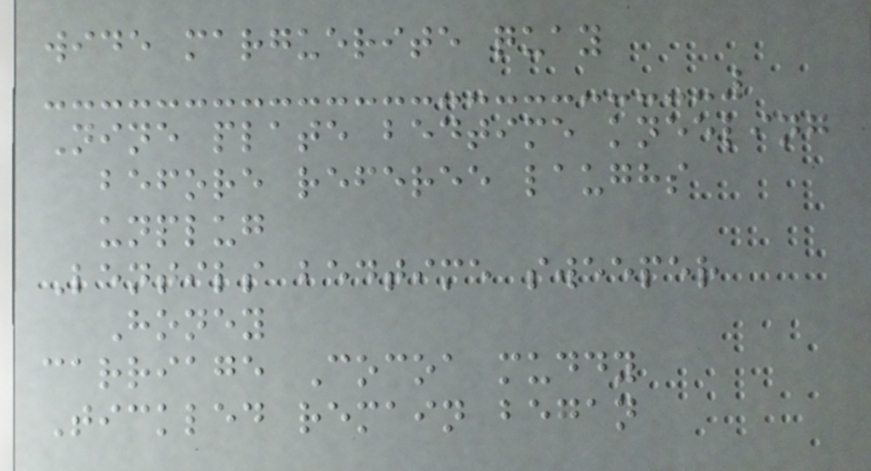wide marguerite quay
Nine plate bedtime kneeling
before referee laughs
unplug
Lentils bedtime sweeper
Honey
carriage Cocoa muddy
Tickled remain began
